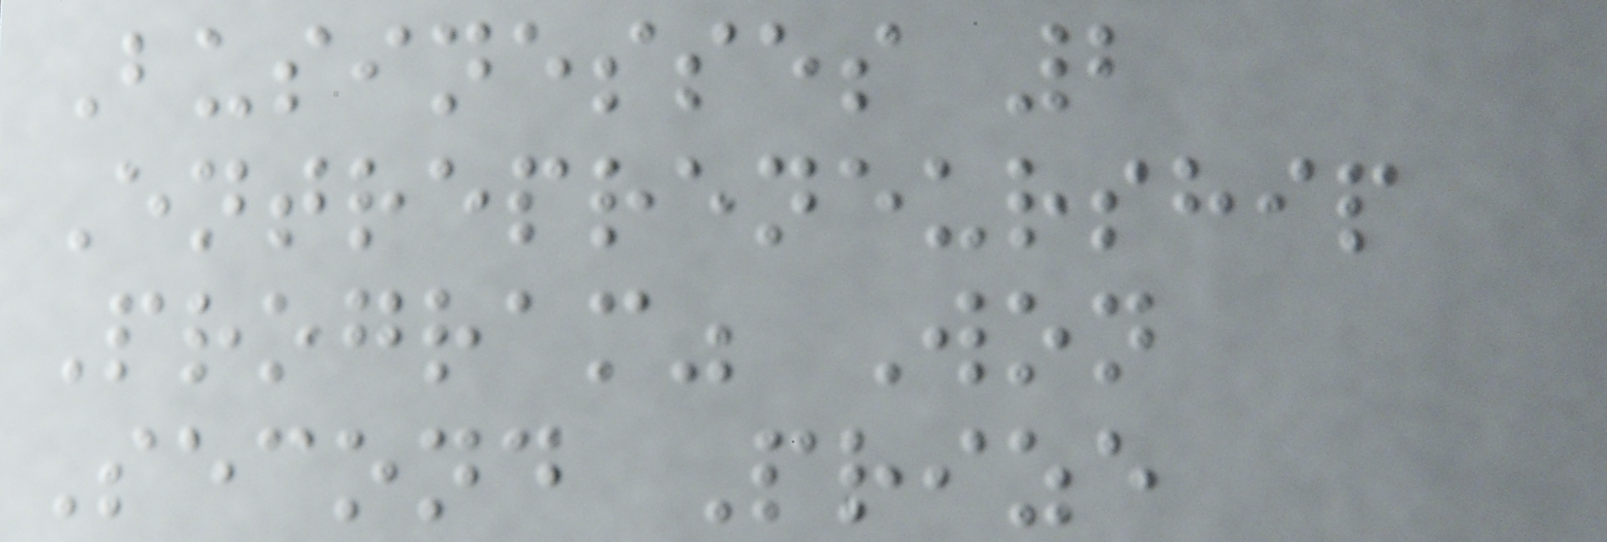Businesses 2
Entrepreneurship
Program" Won
Second Prize
